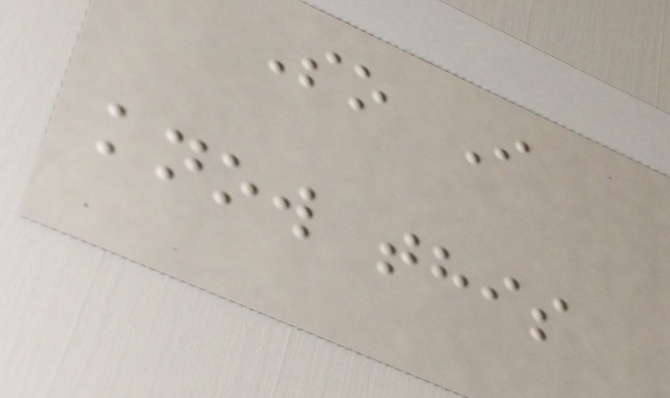So I
know this
